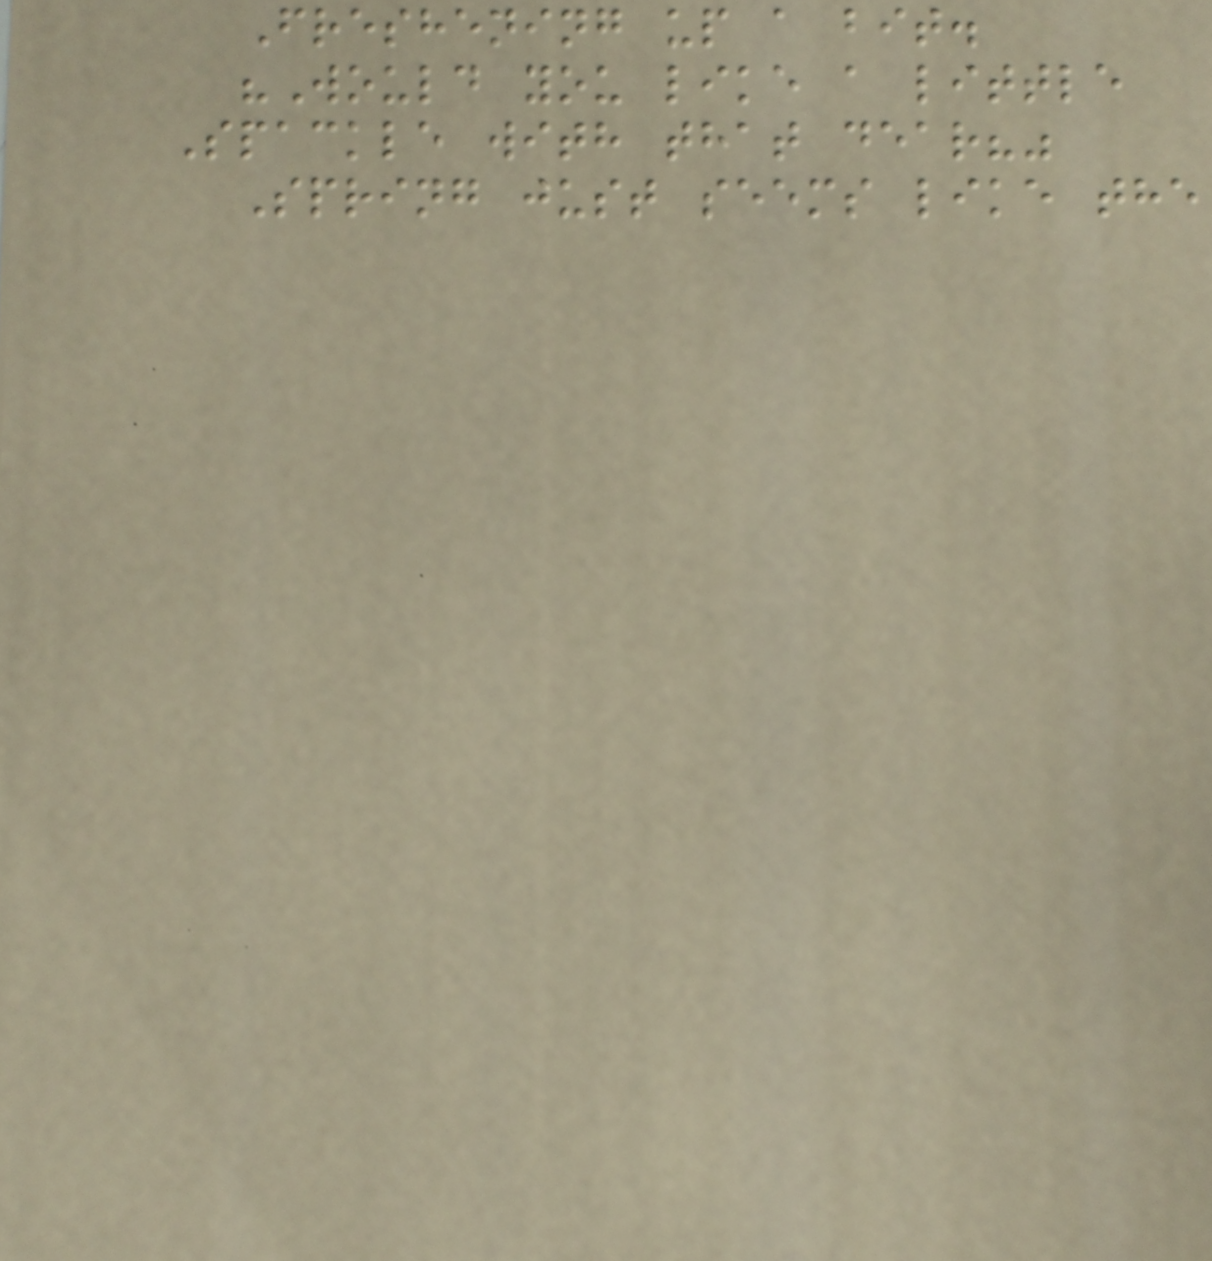Freshening up a bit.
"Would you like a little
Spackle with that dear?"
Spring just seems like the
